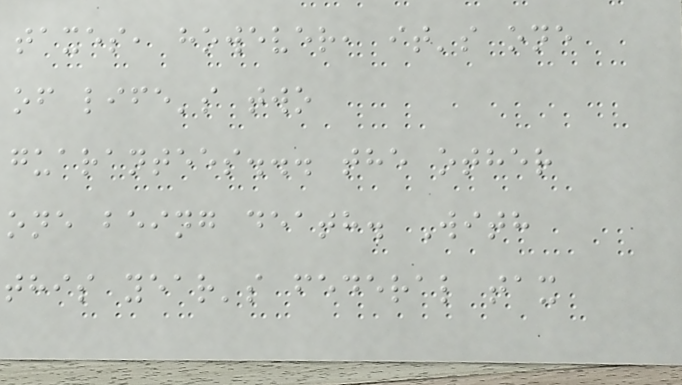taxes, however, it's one
of life's two
guarantees... the other
one being death. With
this year's federal tax
